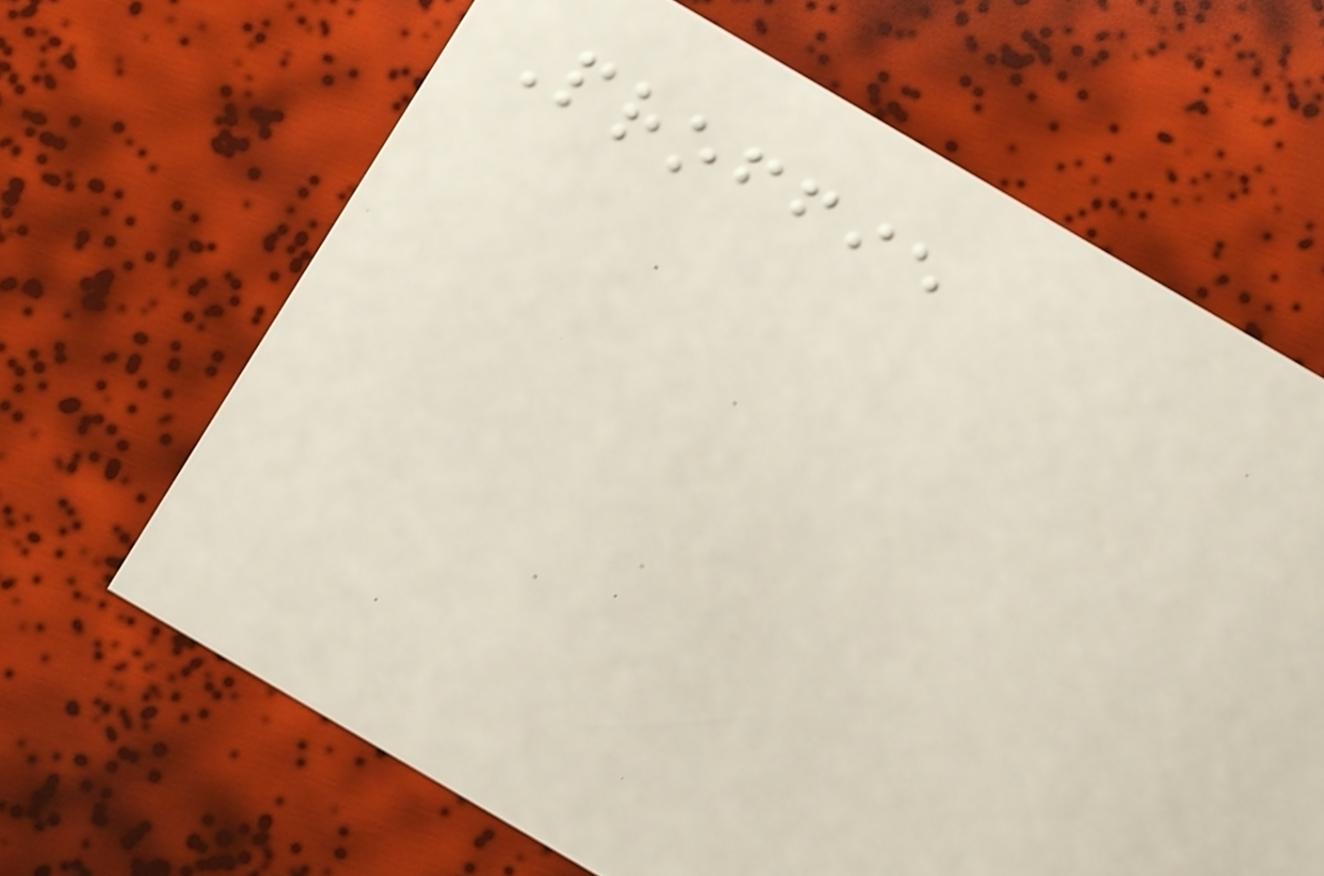Proffie
